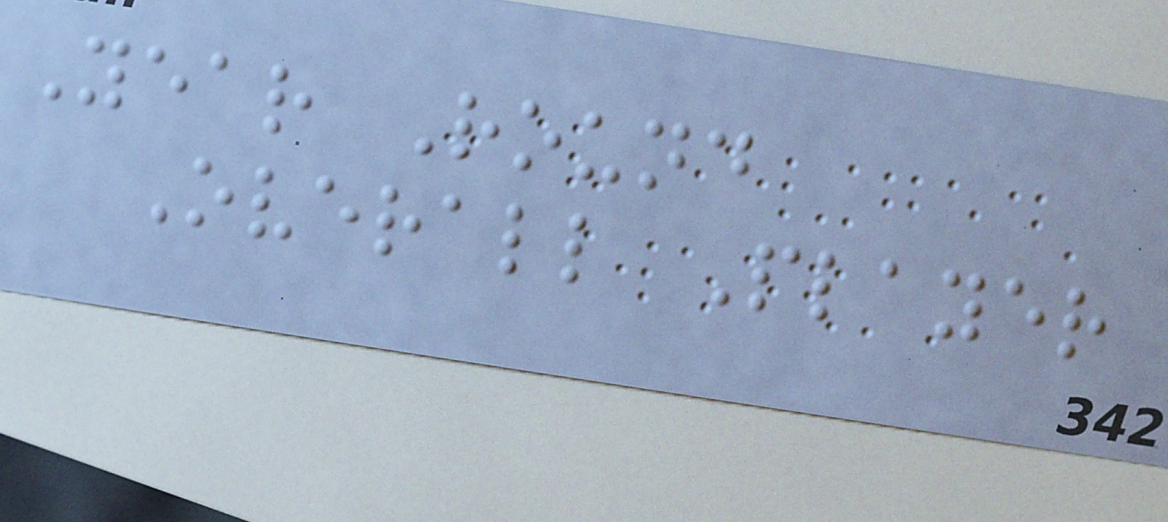Year Round
Overall Player
